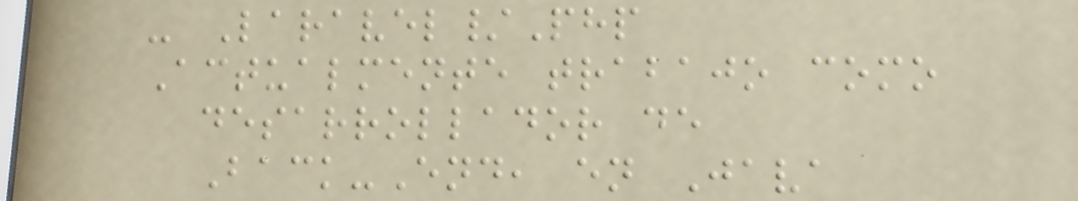- Laravel/Php
Actualmente trabajo como
desarrollador de
Back-End, en Java
